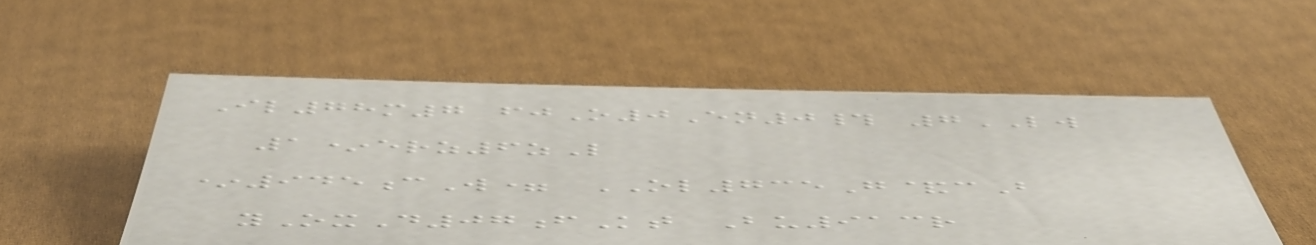Il78m7 fjO0En0# 7LW
1*erz6zL
*945cW= OL735G&cB
yOxD07fKt Bu913r
